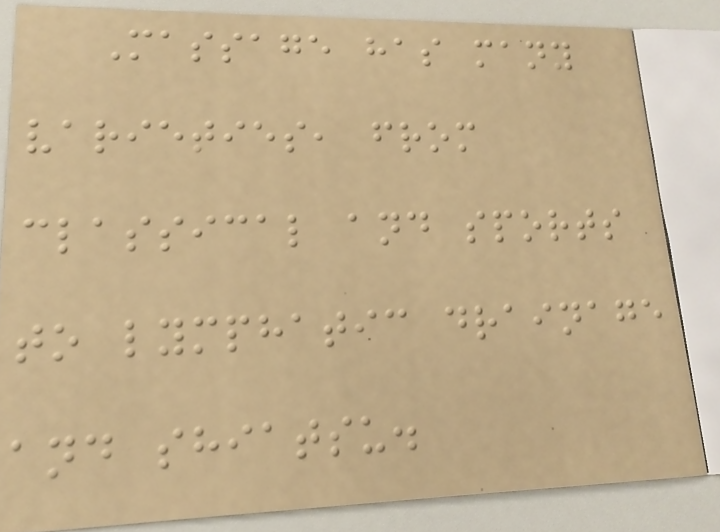Massage has many
varieties, from
classical and sports
to lymphatic drainage
and shiatsu.
